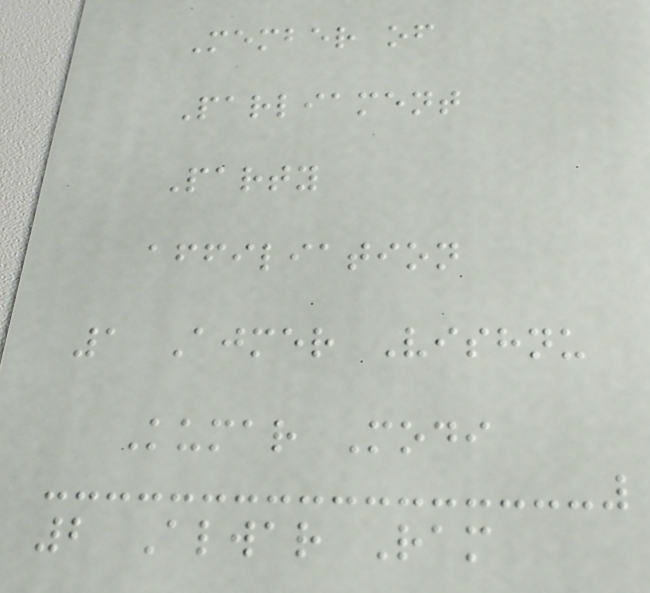Member of
Parliament
Party
affiliation
1 Ajmer Vishnu
Kumar Modi
2 Alwar Ram
